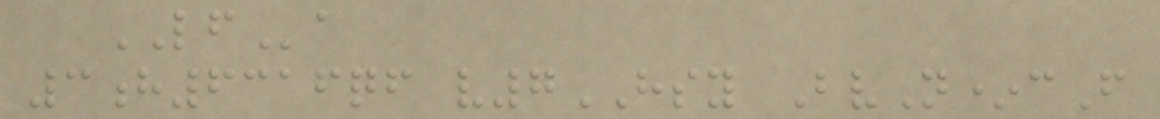LFa
3h6316qf v7HSY BvN*cF
